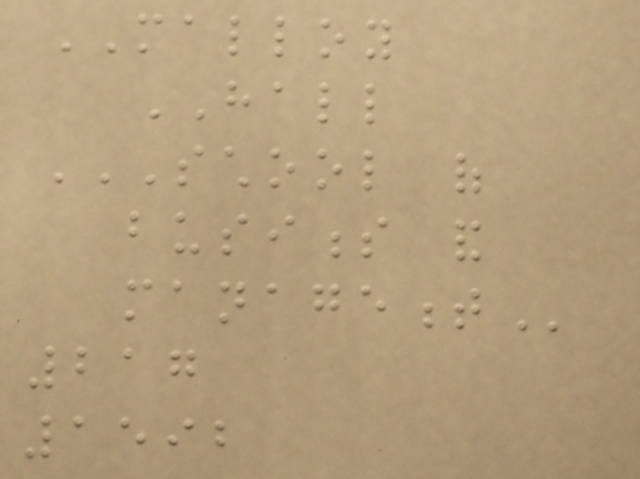MALLOY
HALL
SCHOOL OF
BUSINESS AND
MANAGEMENT
217
1592
